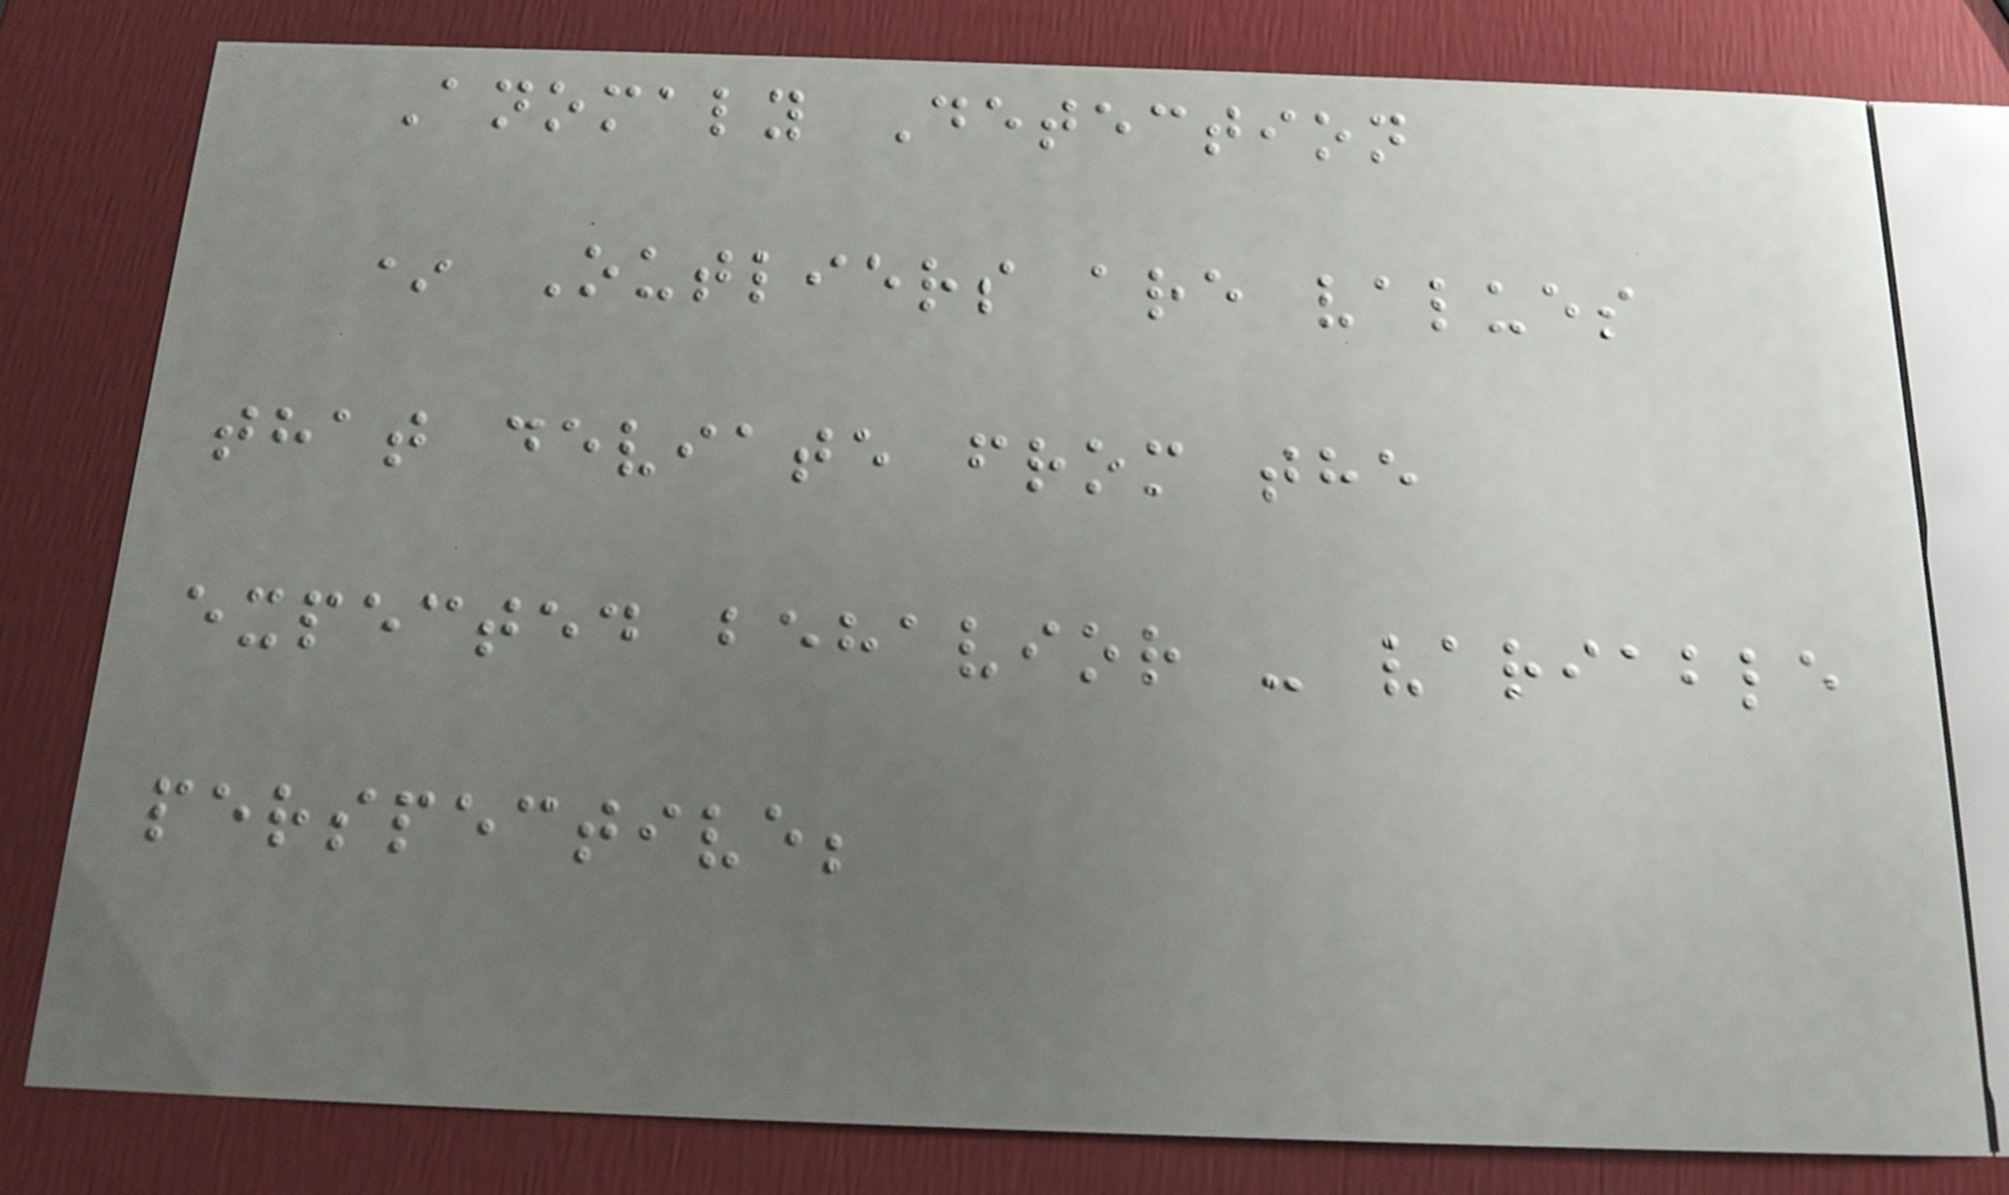Anomaly Detection
* Outliers are values
that deviate from the
expected behavior - variable
perspective;
